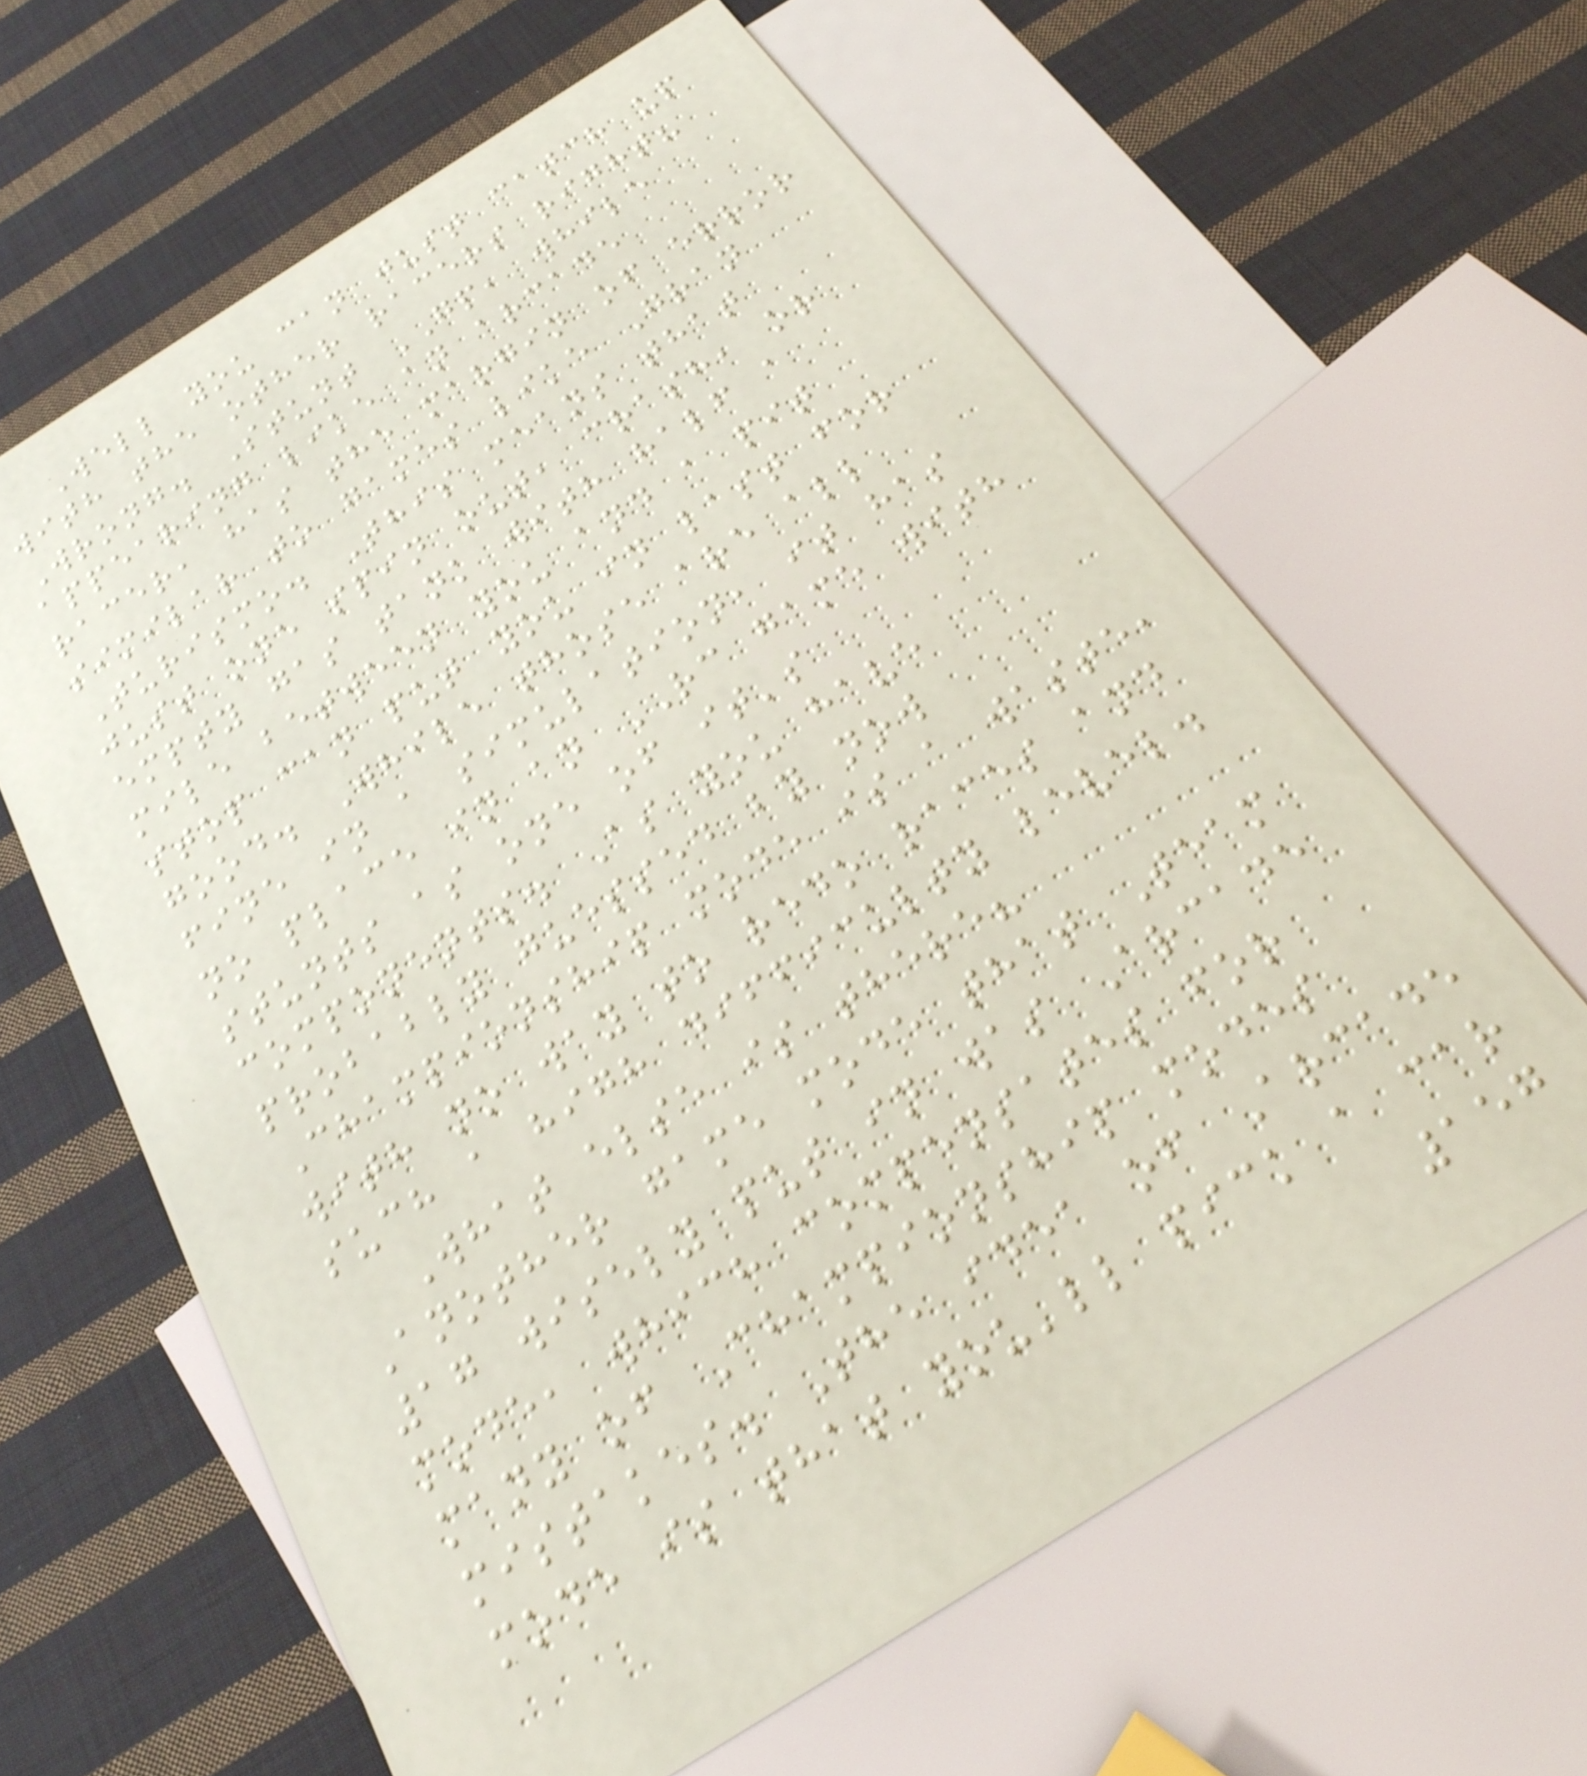Well you can just catch up
with the other racers right?
Wrong. Stunt GP, while
appearing like an arcade
racer, has the margin of error
similar to games like Gran
Turismo. This means that
just one spin out, crash, or
empty gas tank with half a
mile between you and a pit
stop can put you in last for
good. While those are all
fine in a simulation, it has
no place in an RC game with
stunts as one of it's
components. As you have
probably guessed by now
Championship mode is a waste,
with no way to redo races and
such a high difficulty level.
What else is there?
Another game mode that Team
17 wisely put in was Arcade
mode, which compensates for
many of Championship modes
mistakes. The idea of Arcade
mode is that you'll pick a car
157
